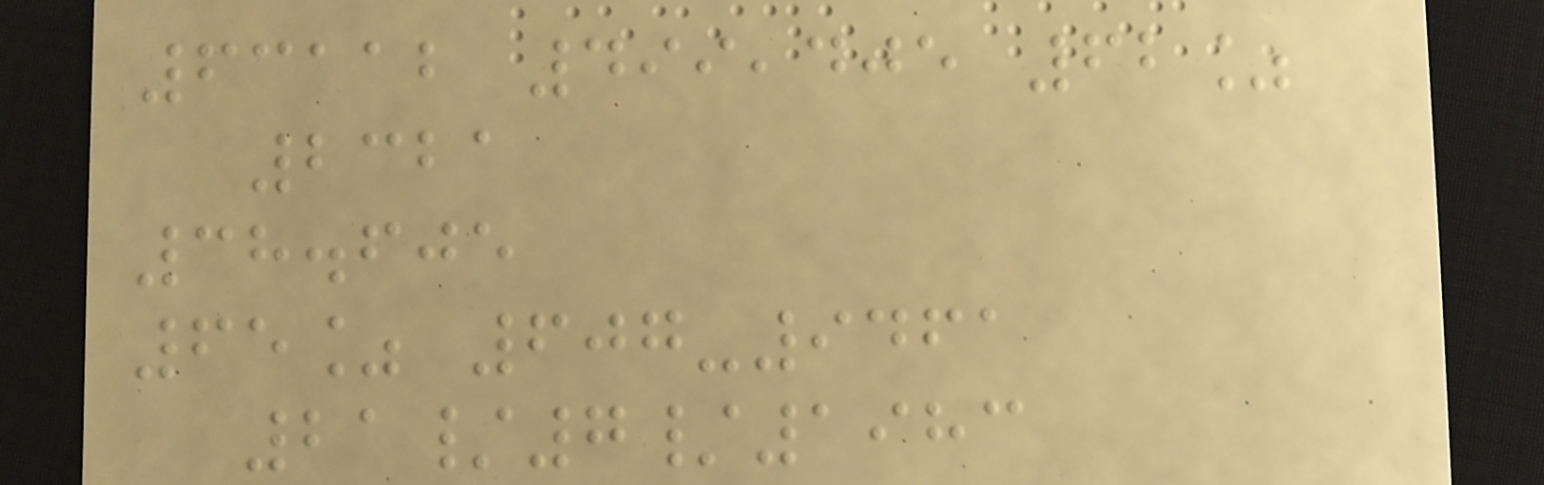63112 499,405 62%
2321
38.605
65% 607-9461
21/7/1983
